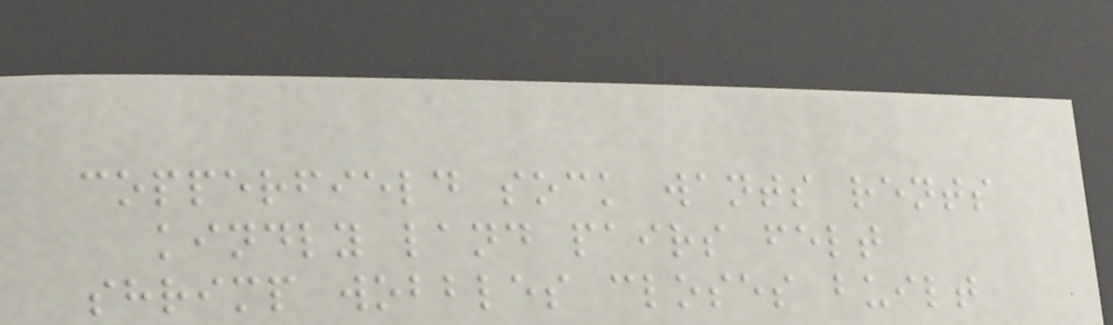copperfield sock wants rents
kindly land pairs felt
shrimp wobbles closes built
